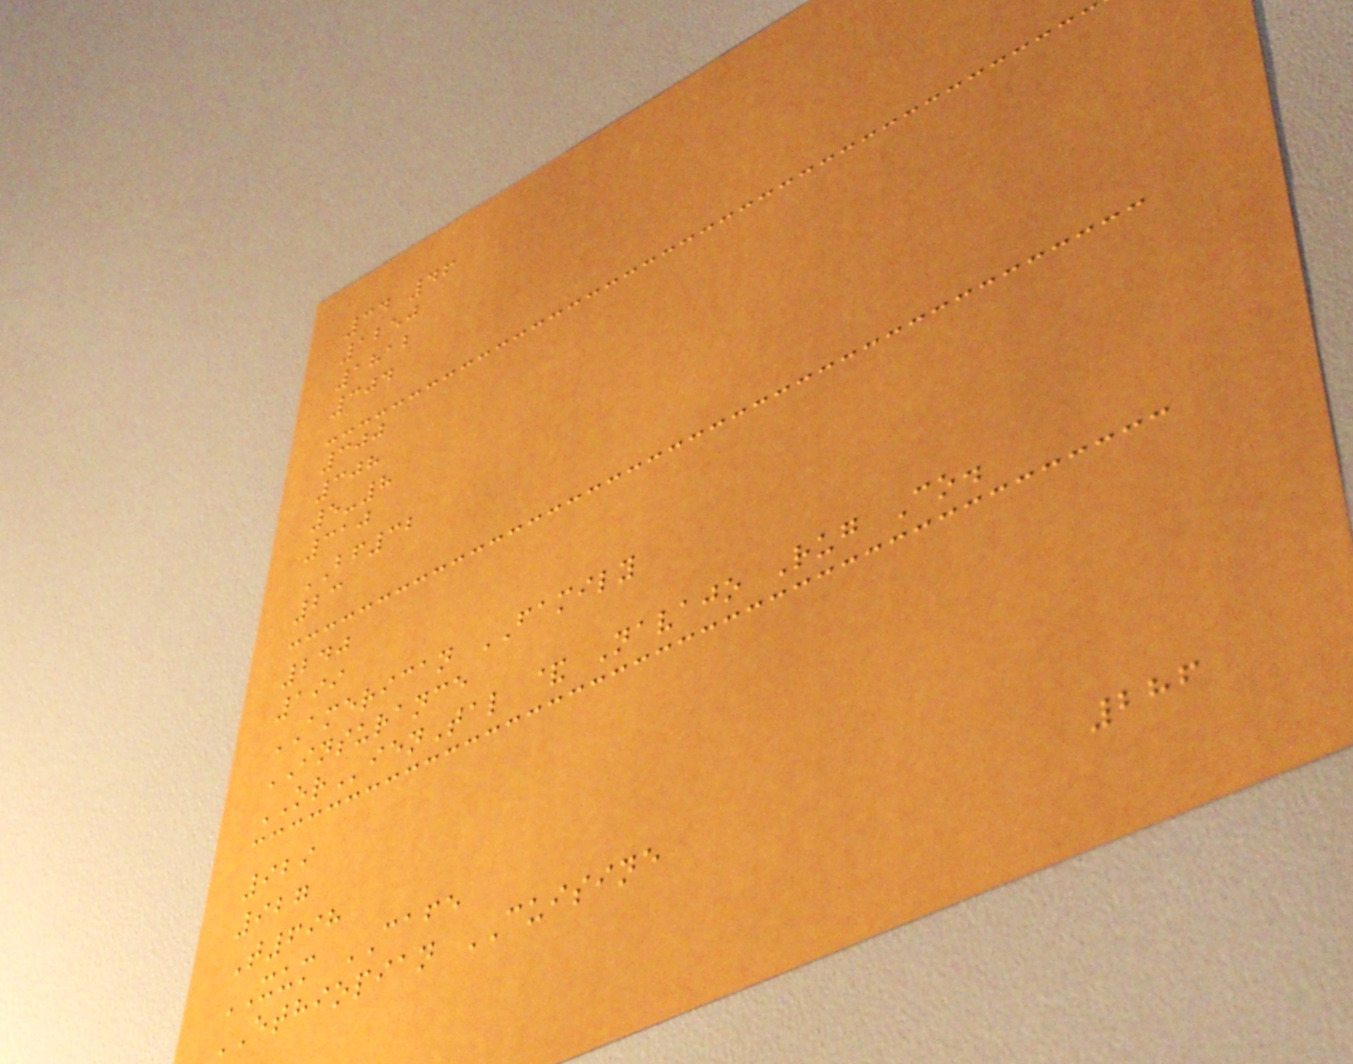34 46
1250
1812
304
300
308
5-8
310
BF32
23
240
199
AMERICAN FAMILY
INSURANCE
ORienTal & Navajo Rug Co.
929
927
T698
XUM CAFE
ETHIOPIAN CUISINE
286
